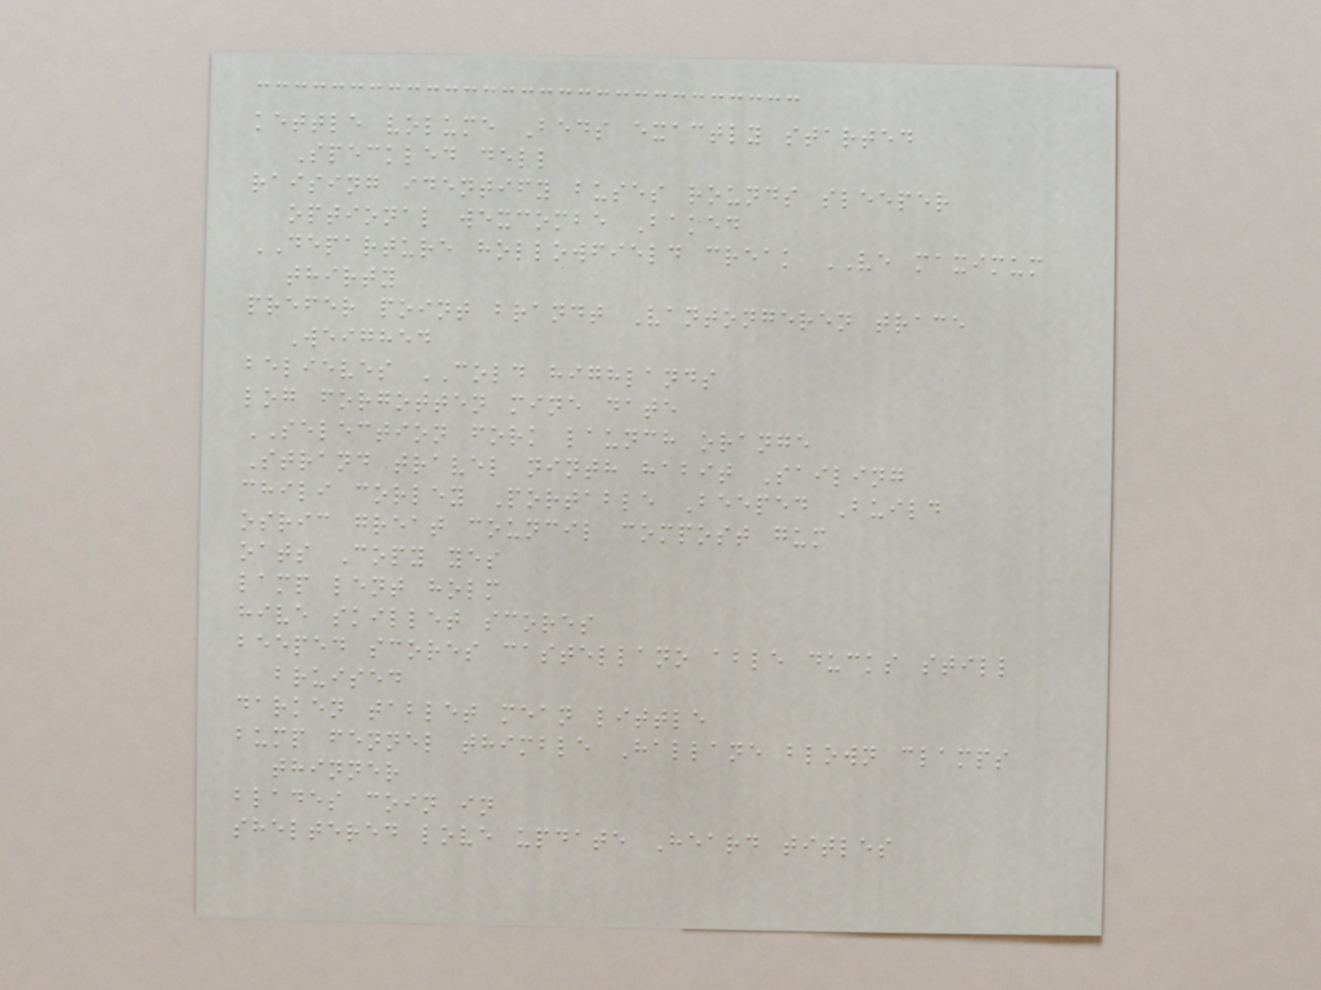kettle volume Beds exactly started
Speckled dell
raising identify buses rounds sleeper
optional wexcombe Baked
DEPARTURE hollowfield creak VE maximum
thirty
prefer point brandt Vantongeren trace
Weighed
believes COLD highlands
log forgotten mine date
SELECTION fork launch orange
Strand travel ninth habit Sailing
chili corley Portable Beeped Build
osric great council compost gum
oats Copy yes
lamp lent holm
hive skillet scores
beeped scores castellano able ducks still
bruised
darken tablet mean little
bump fennel thimble Hallane blown clamps
thinner
blades coin in
sheltered love update Heard titles
